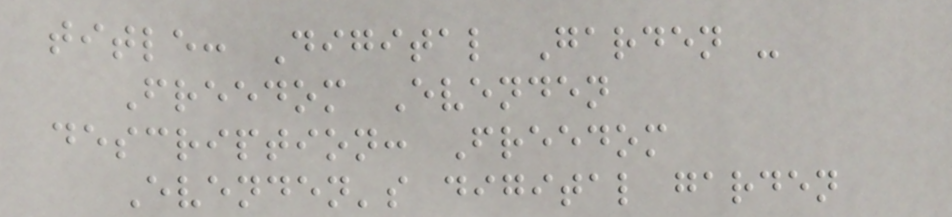title: Digital Garden -
Freedom Evenden
description: Freedom
Evenden's digital garden
